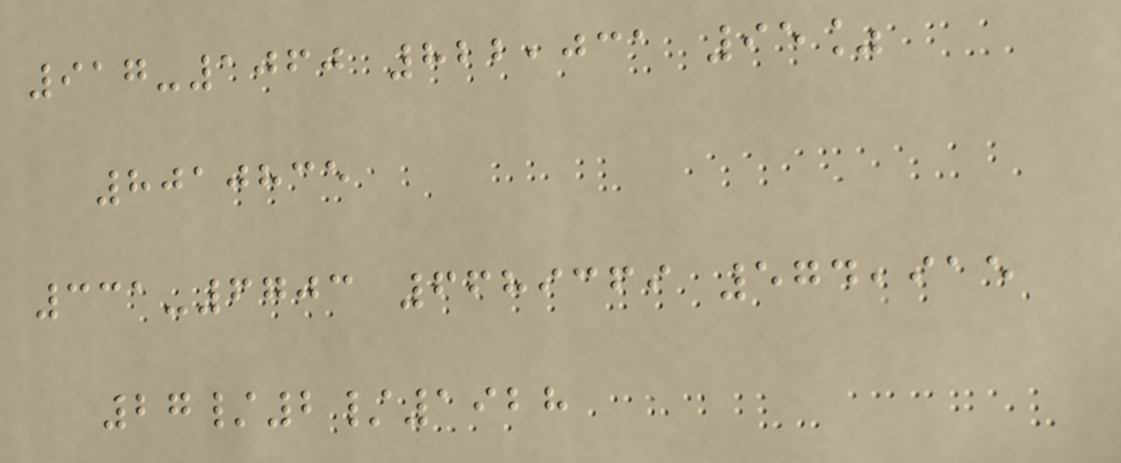917-1060 822,031 95%
8010835
331-6703 6689369 574,915
27/2/1928
